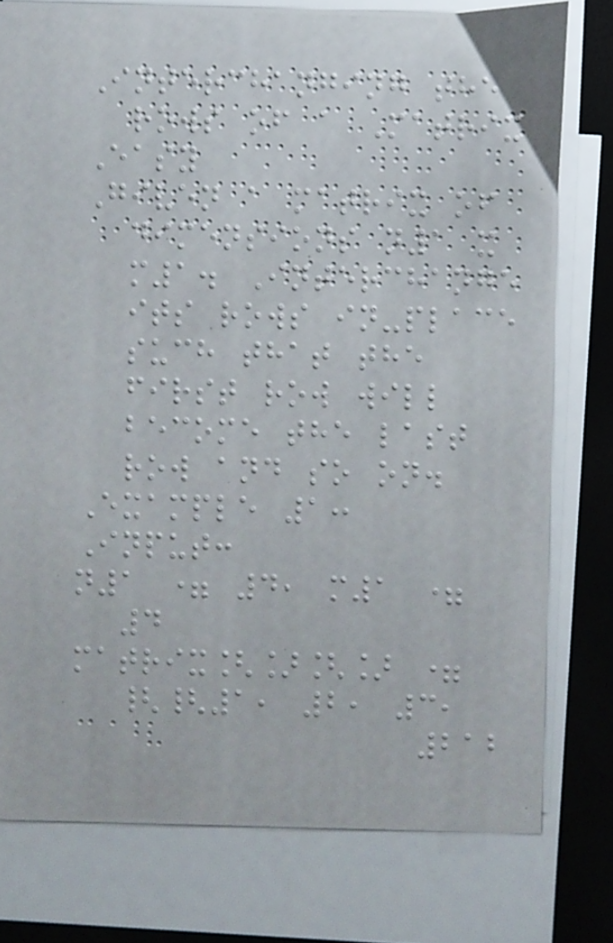Interchanging the
rows of a Matrix
Easy
Given a matrix of
dimensions n1 x
m1. Interchange
its rows in-place
such that the
first row will
become the last
row and so on.
Example 1:
Input:
n1 = 4, m1 =
4
matrix[][] =
{{1, 2, 3,
212
